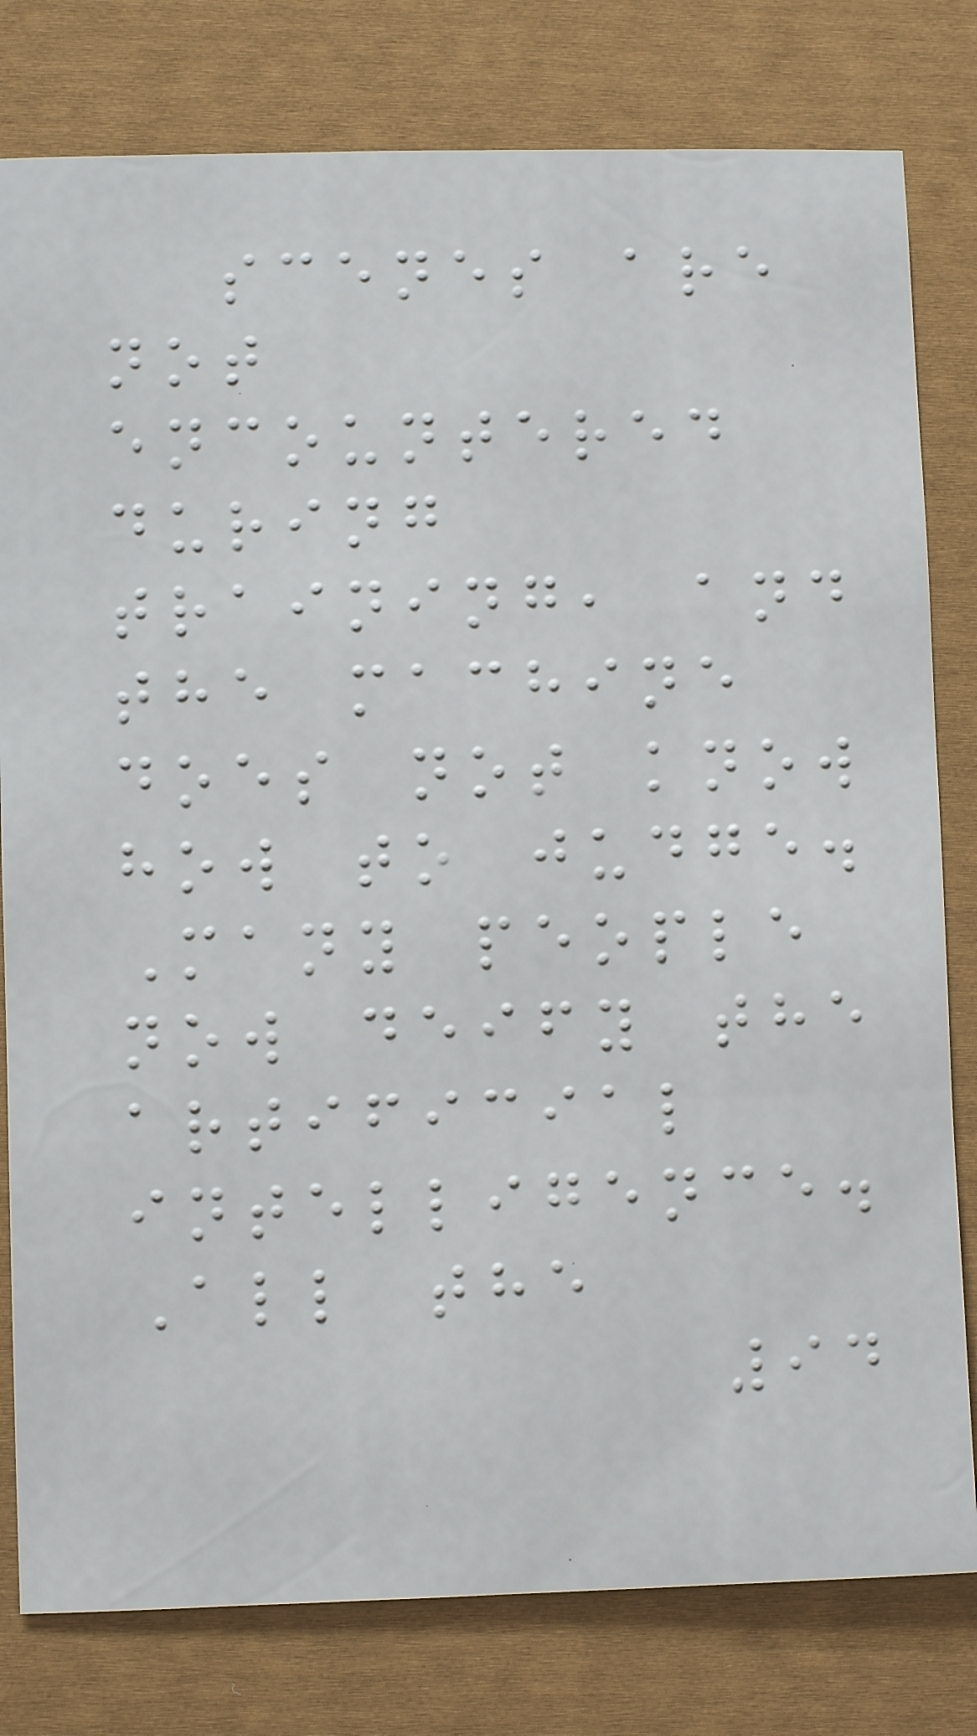scenes are
not
encountered
during
training, and
the machine
does not know
how to judge.
Many people
now deify the
artificial
intelligence.
All the
94
